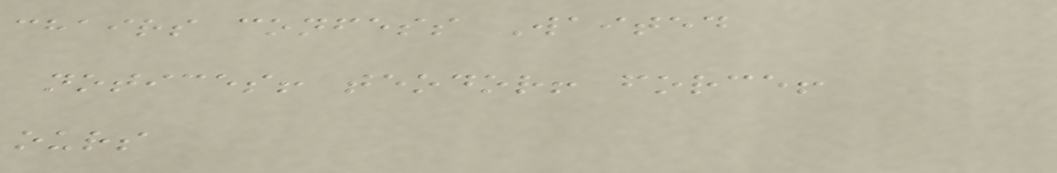chairs confess Waited
notices! teodor! force!
ours
